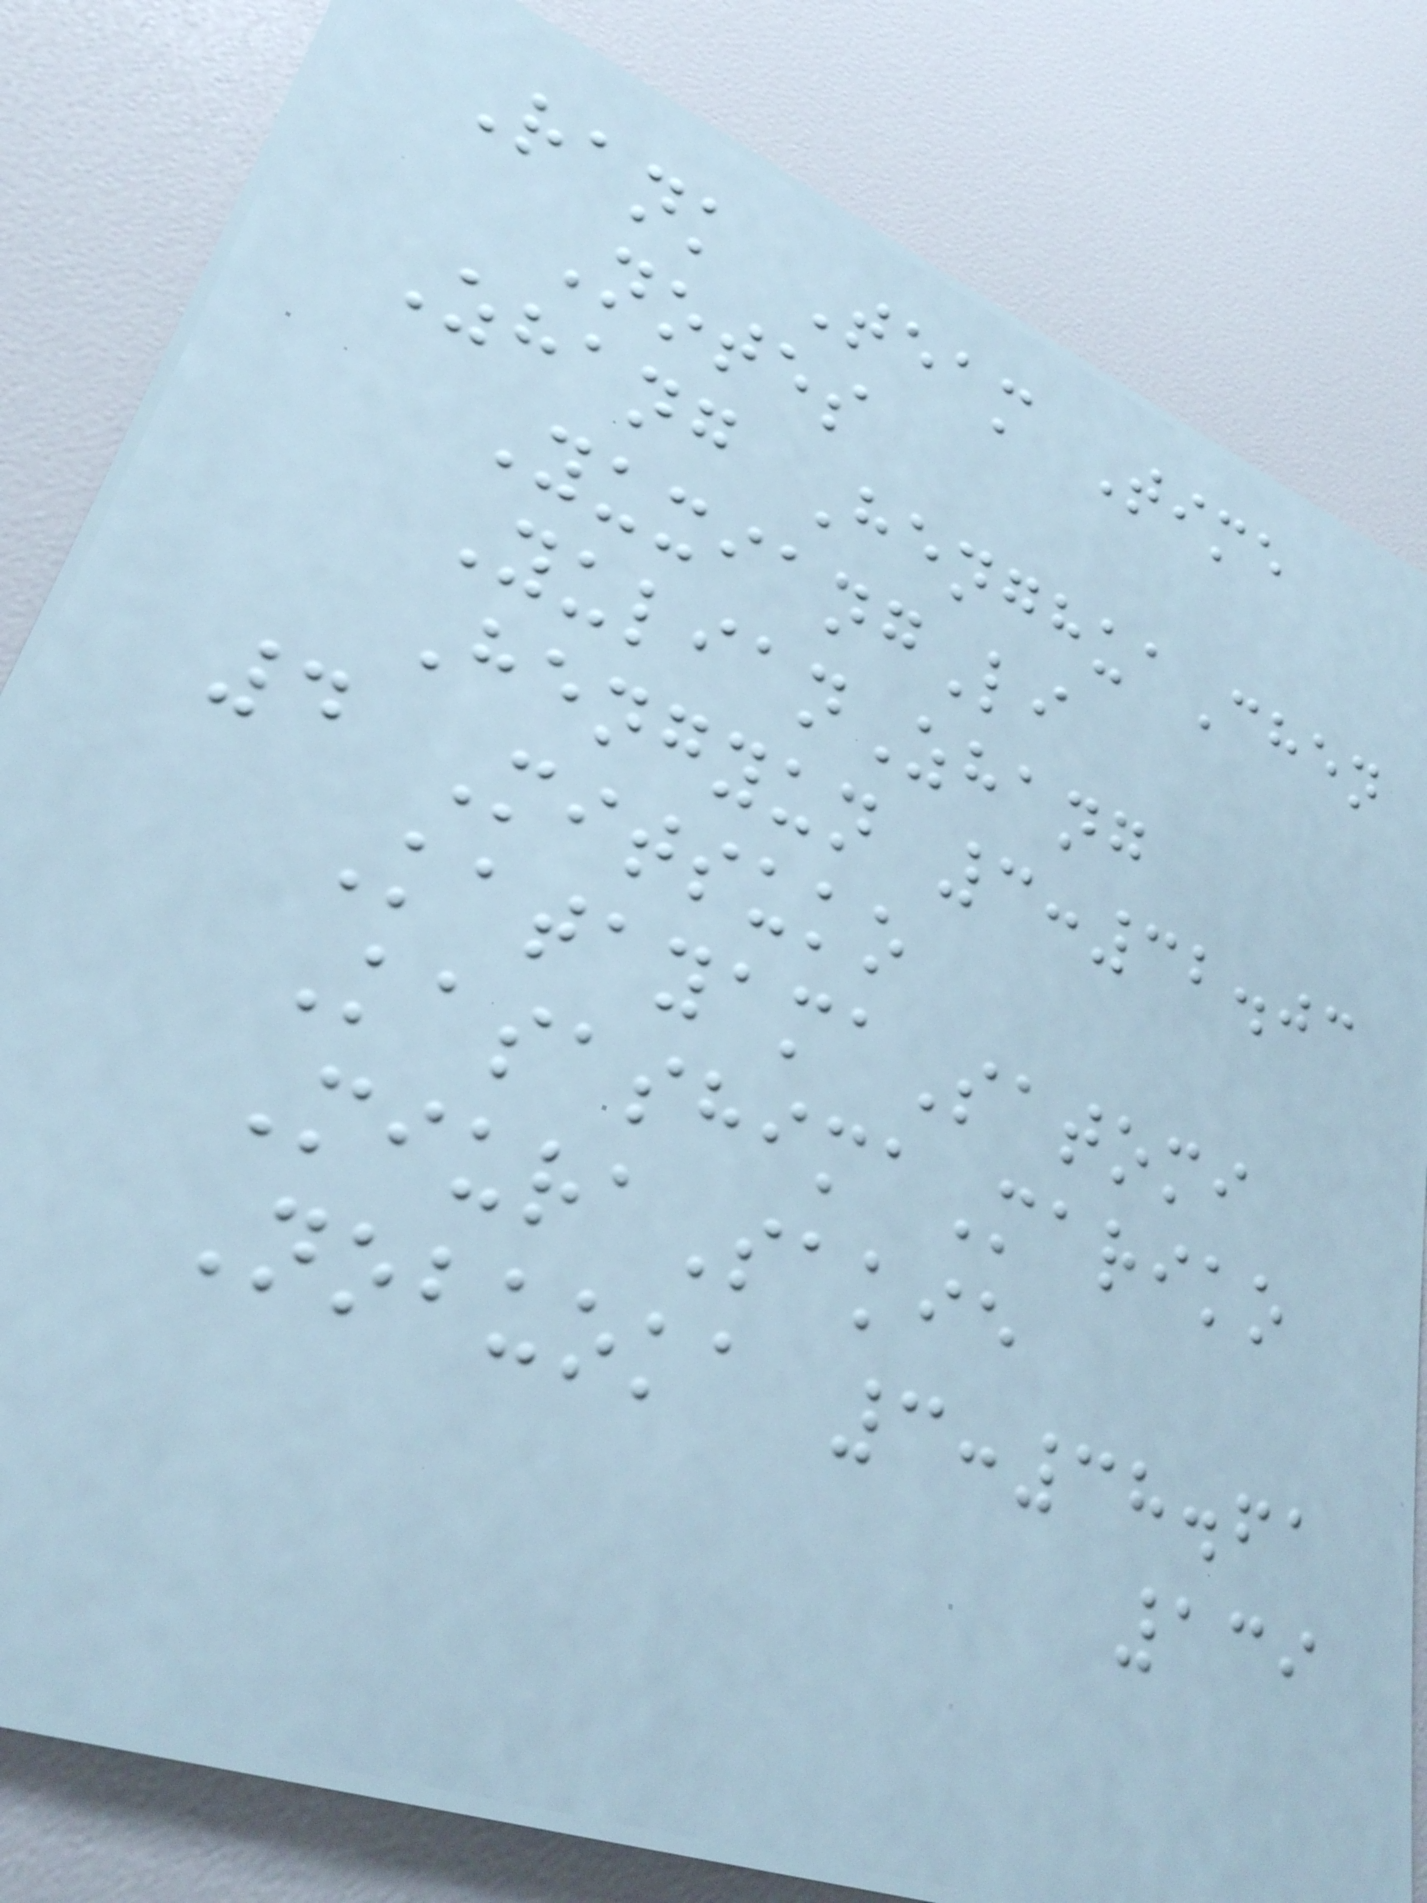Rank Team Time
Notes
Zhang HenghuaChen
YuxiangLi
YulianZhang
Hengyun 3:32.03
4 Mitsuko
KatayamaSatomi
KasashimaMariko
MiuraSakie
Nobuoka 3:38.61
139
